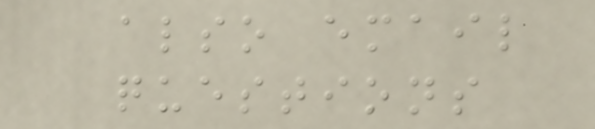also email
questions
